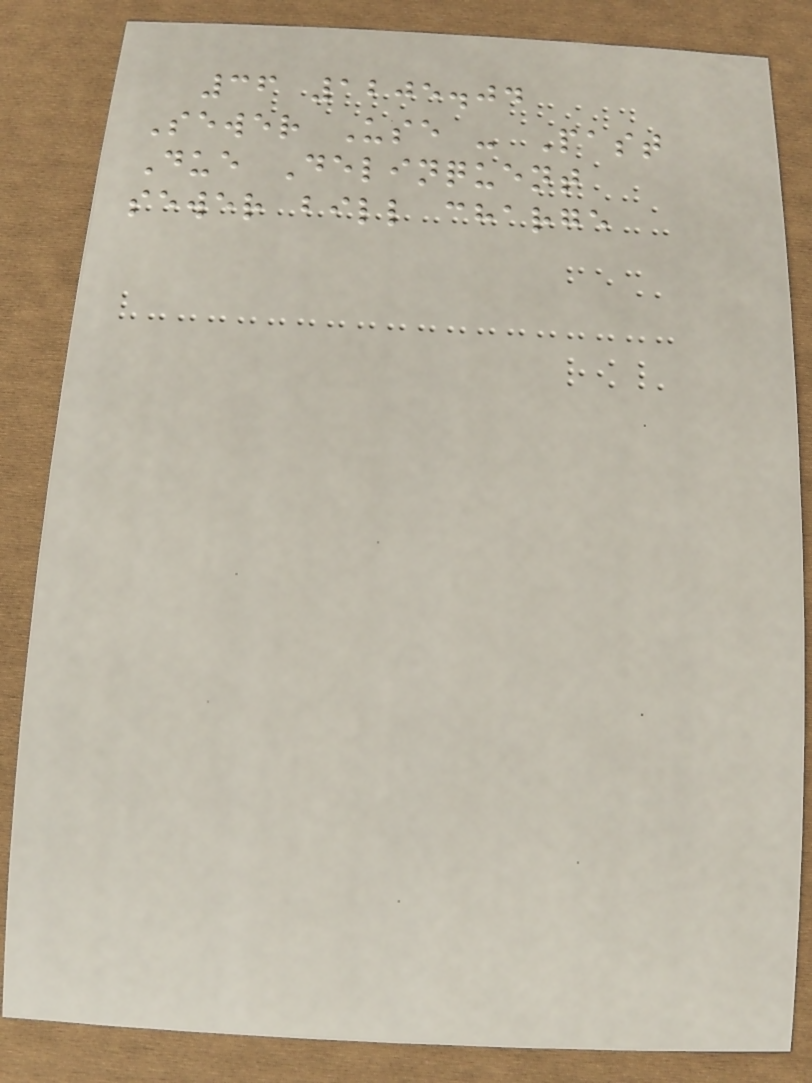36 1205.04
Sewer Use - Past
Due Delinquent
sewer bill charge
